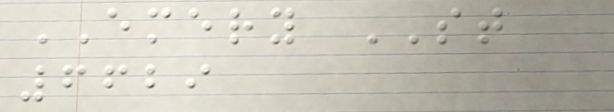EMERY ST
6629
